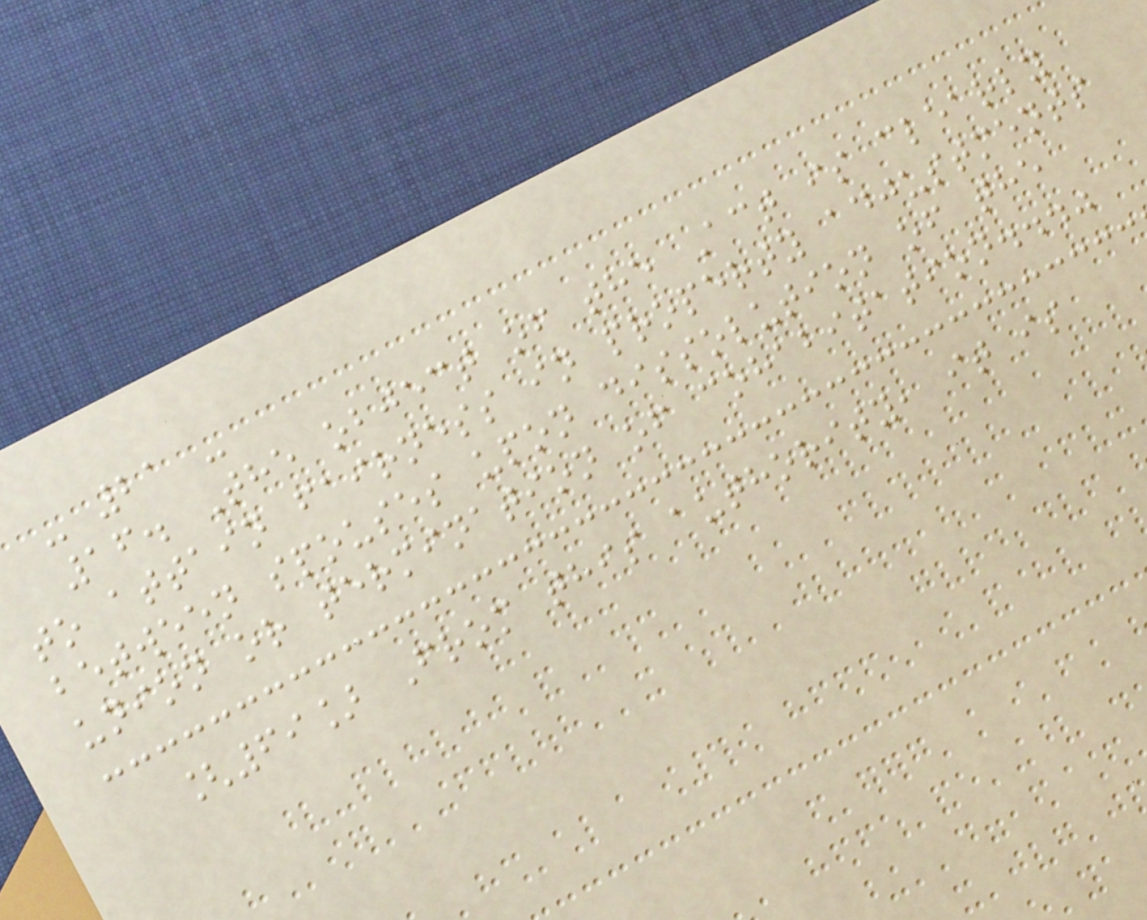- 21 -
16. The object of the Act is clearly
to attain fairness in property adjustments
between spouses upon dissolution of the
union or termination of cohabitation..."
[69] From this authority, it is
